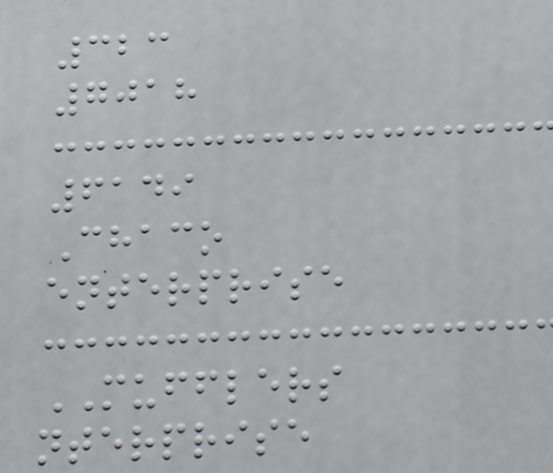323
7018
6149
Chaco
enterprise
MUFFLERS
nterprise
